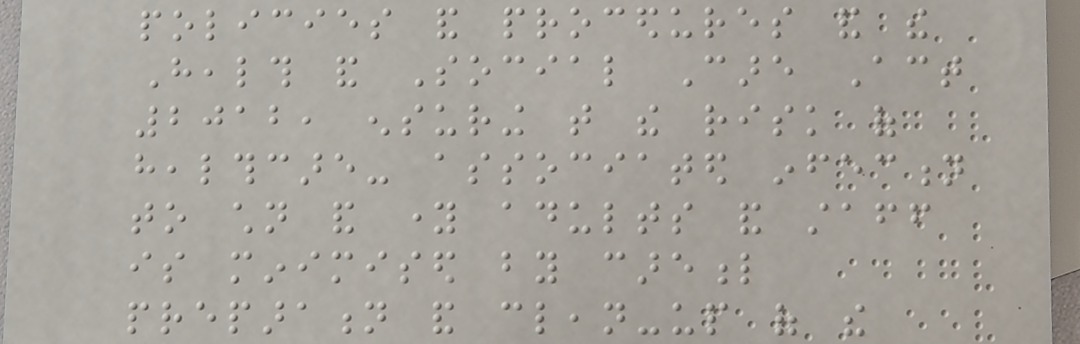policies and procedures and the
Health and Social Care Act
2012, ensuring that the risk of
healthcare- associated infection
to children and young adults and staff
is minimised by careful
preparation and clean-up of the
